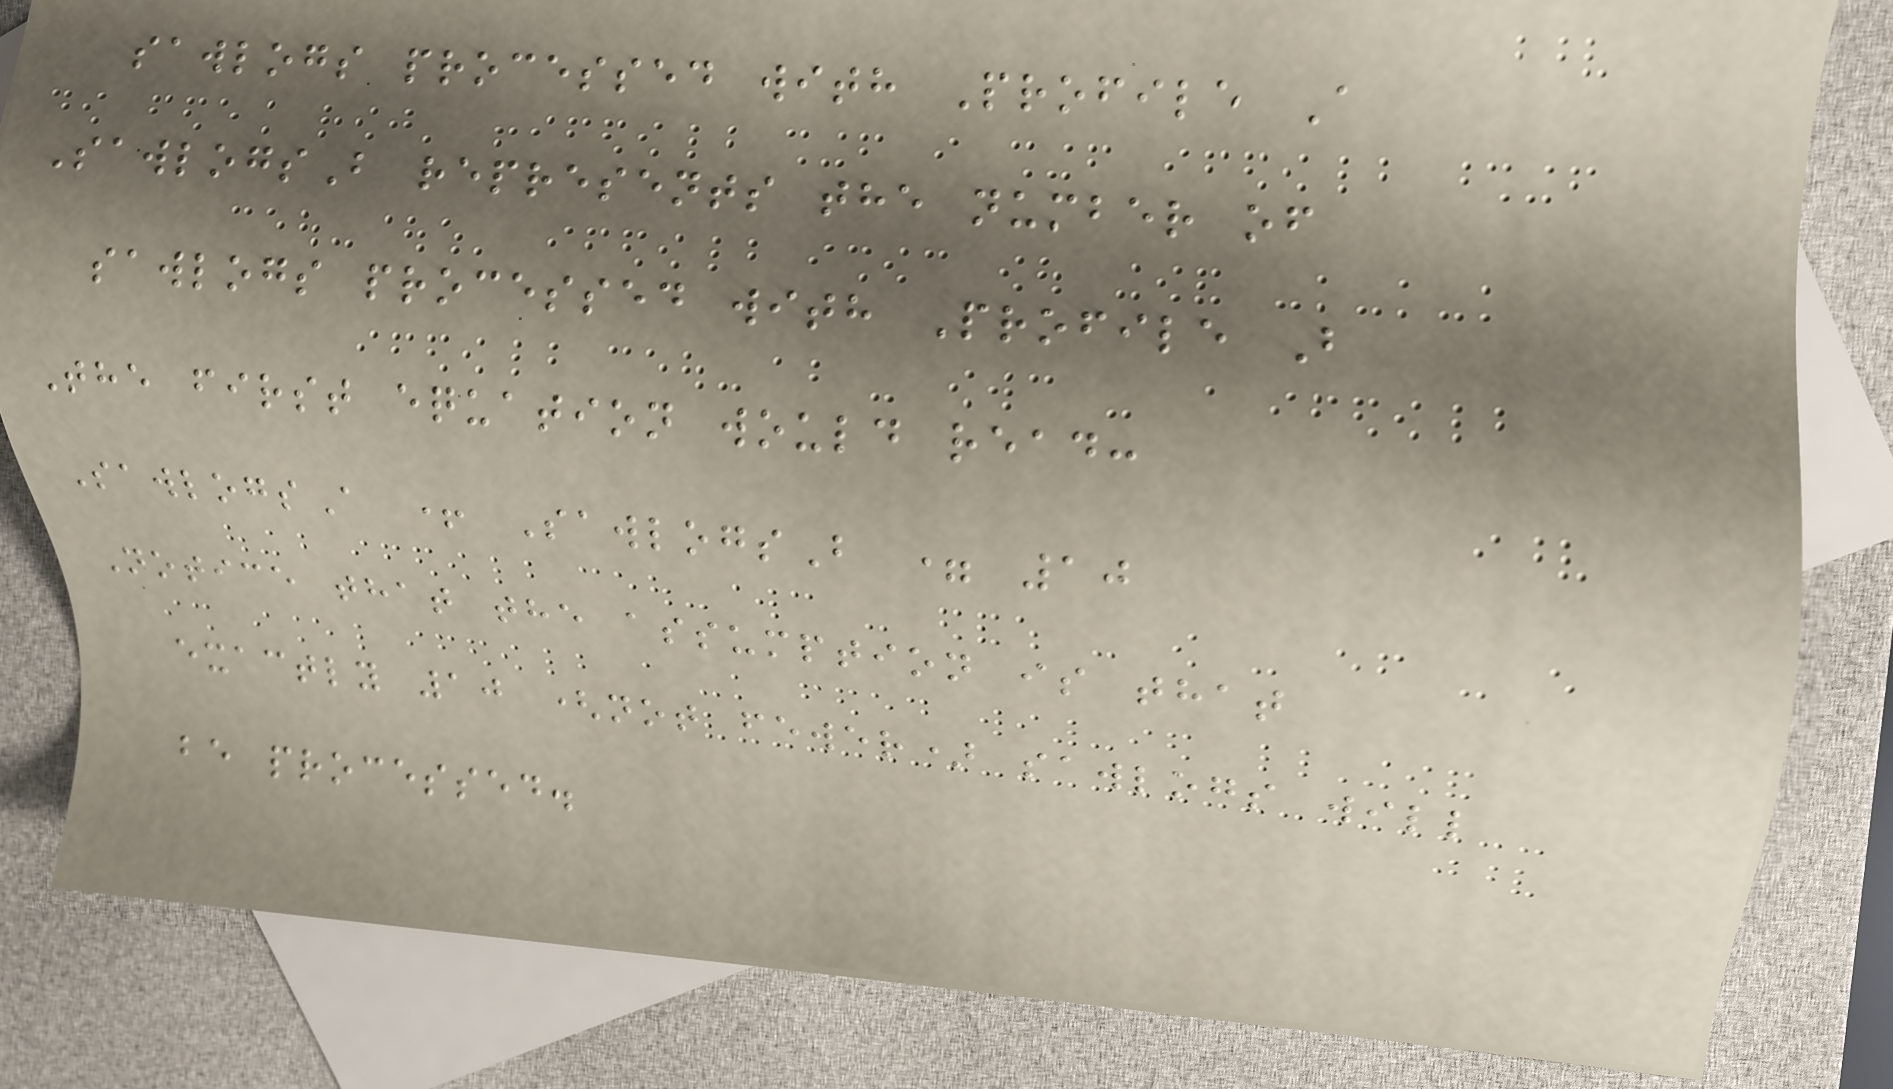sawlogs processed with Profile A
SawlogsB represents the number of
sawlogs processed with Profile B
The first equation would read:
SawlogsA + SawlogsB = 10
Notice that the assumption is that
exactly 10 (not fewer) sawlogs will
be processed.
